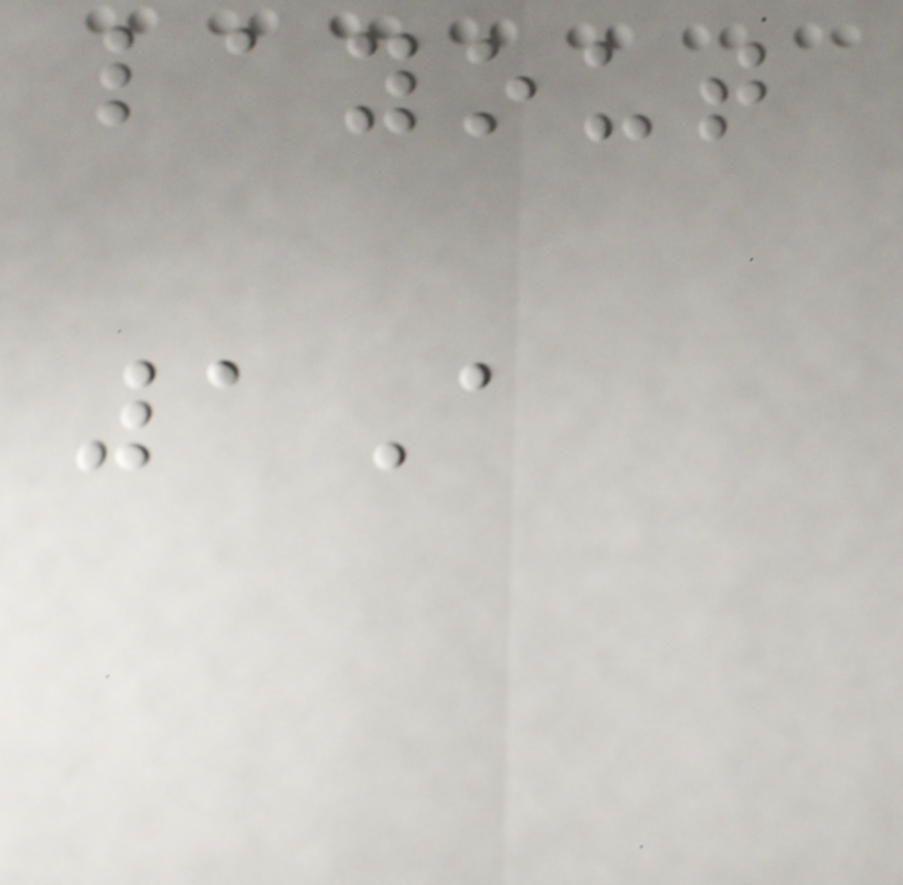layout
1A
